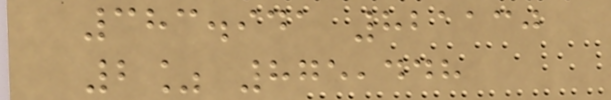383.941 821130
2% 875,448
